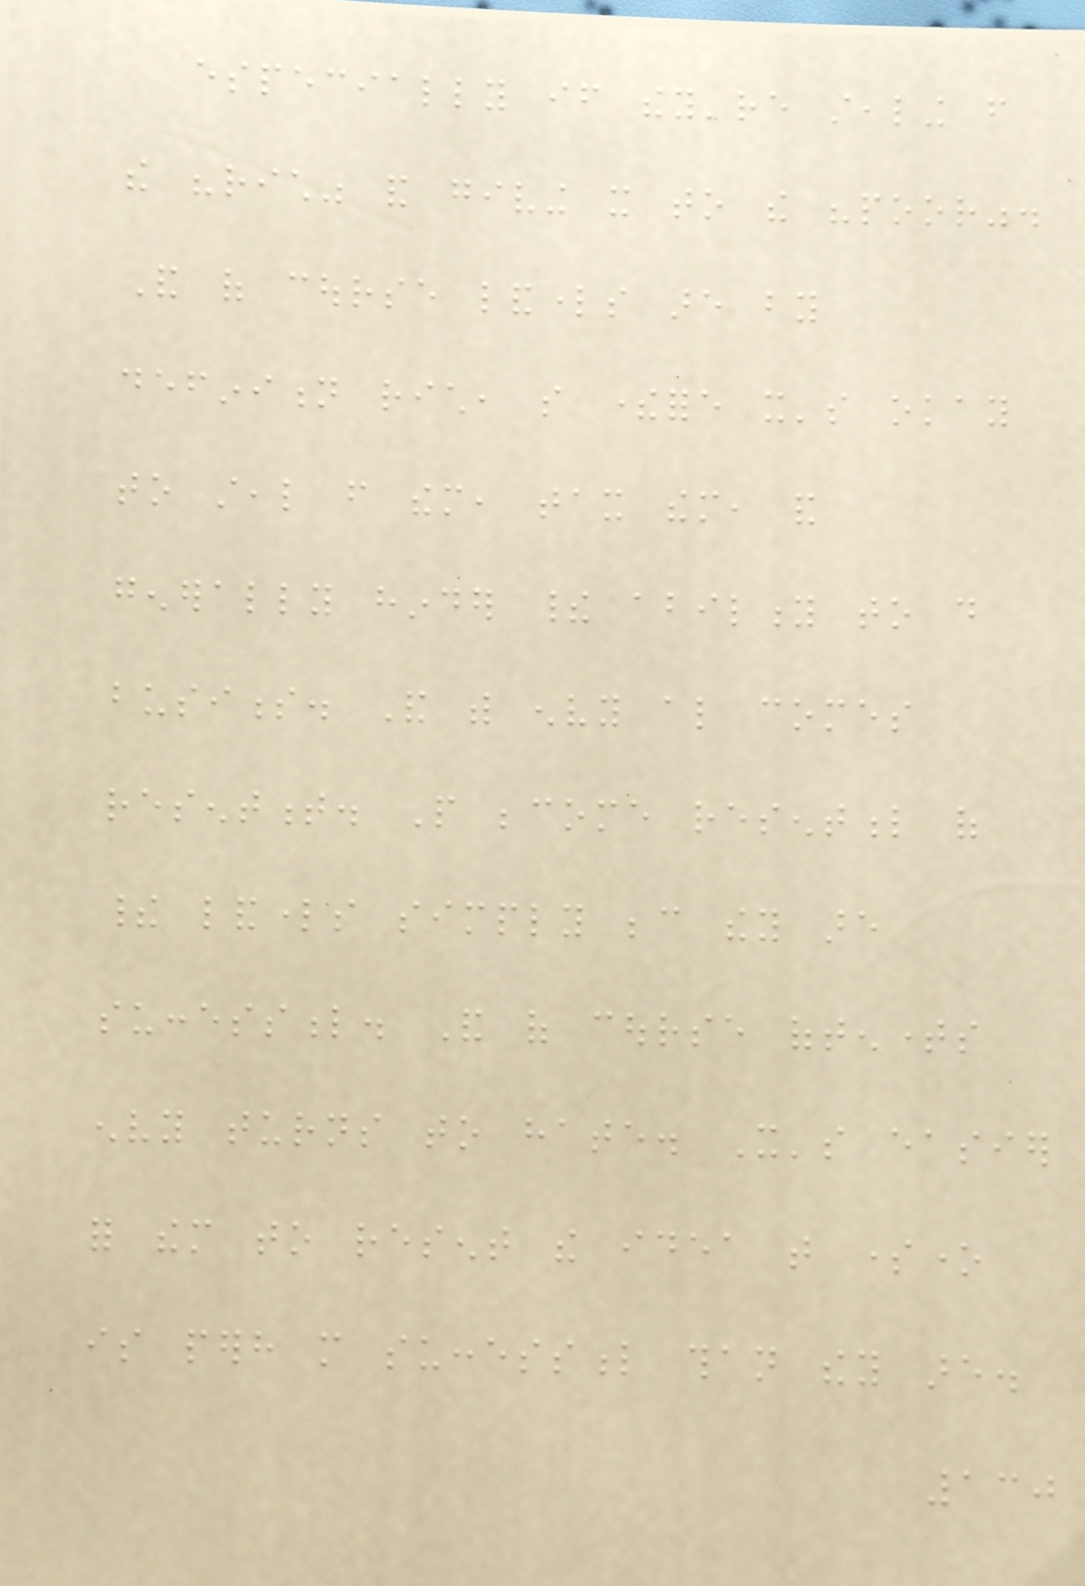especially if they're stealing from
the "rich" and giving it to the "poor".
And of course landlords are by
definition rich, so therefore it's okay
to steal from them, tax them, and
generally hinder their ability to do
business. And with envy also comes
resentment. People become resentful of
their landlords simply because they are
successful. And of course oftentimes
envy turns to hate. It's easier
for them to resent the idea that someone
is perhaps more successful than they are.
130
